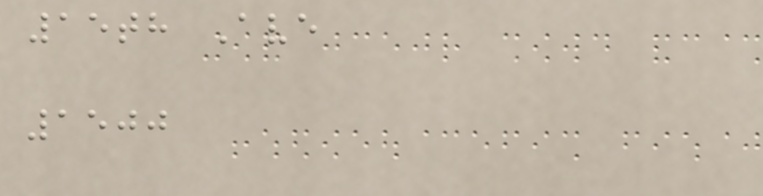15th Ave
1500
